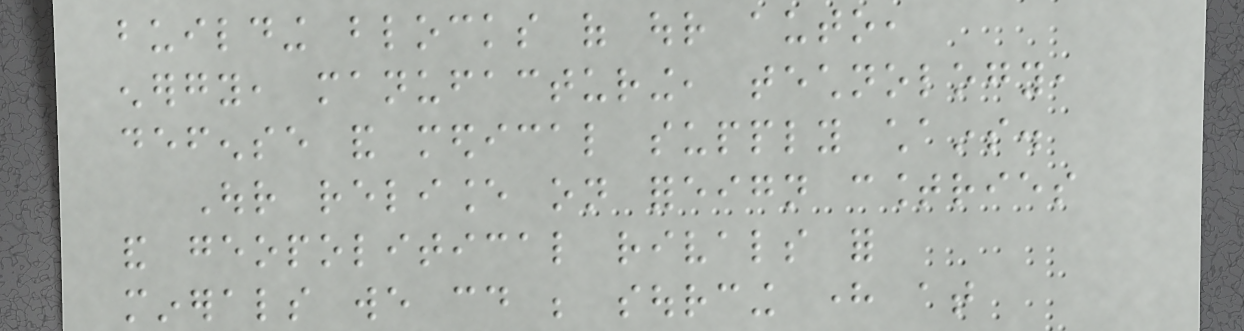building blocks of our auto,
energy, manufacturing, technology,
defense and medical supply chains.
Our reliance on foreign countries
and geopolitical rivals for
minerals we could be sourcing here at
